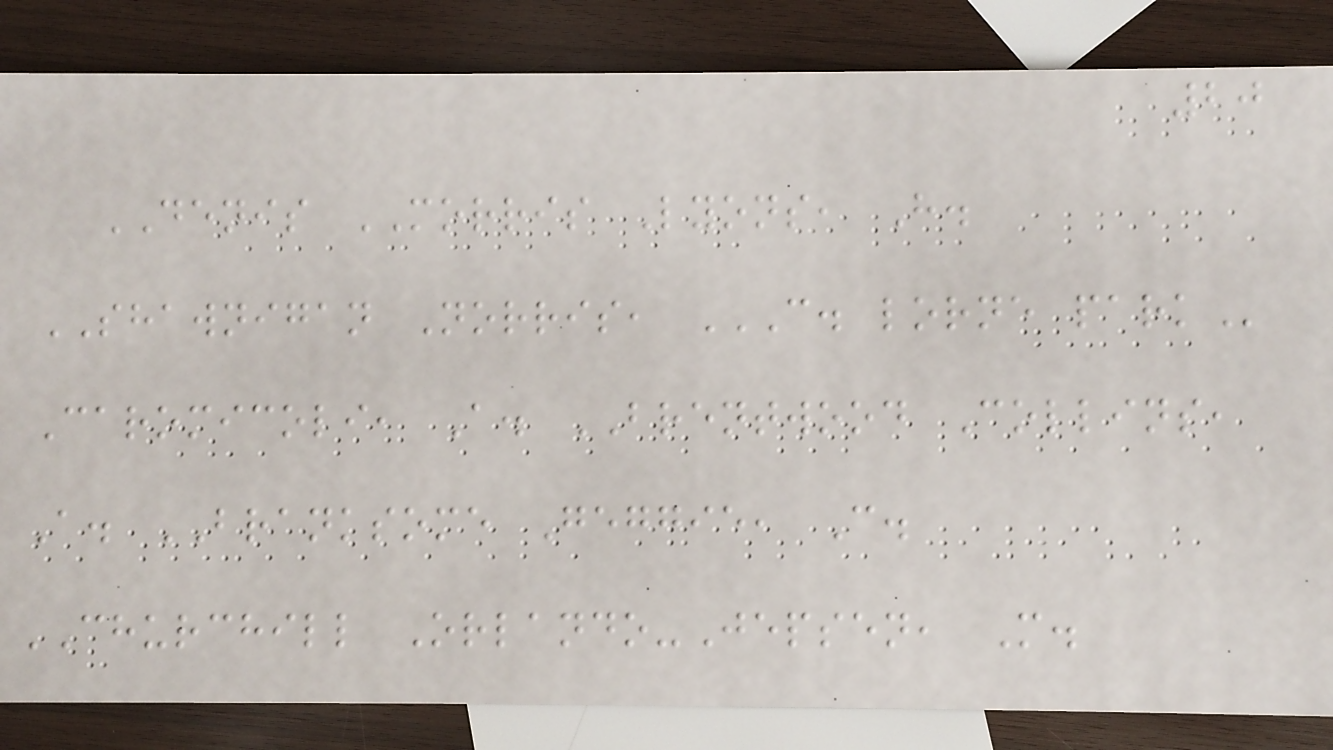20
DENIS MORRIS Lyons, H.
SHAWNIGAN Norris, C. LORNE PARK
Caromicoli, A. BRENTWOOD Collins,
A. BRANKSOME Geggie, C.
CHURCHILL Orlando-Jepsen, M.
